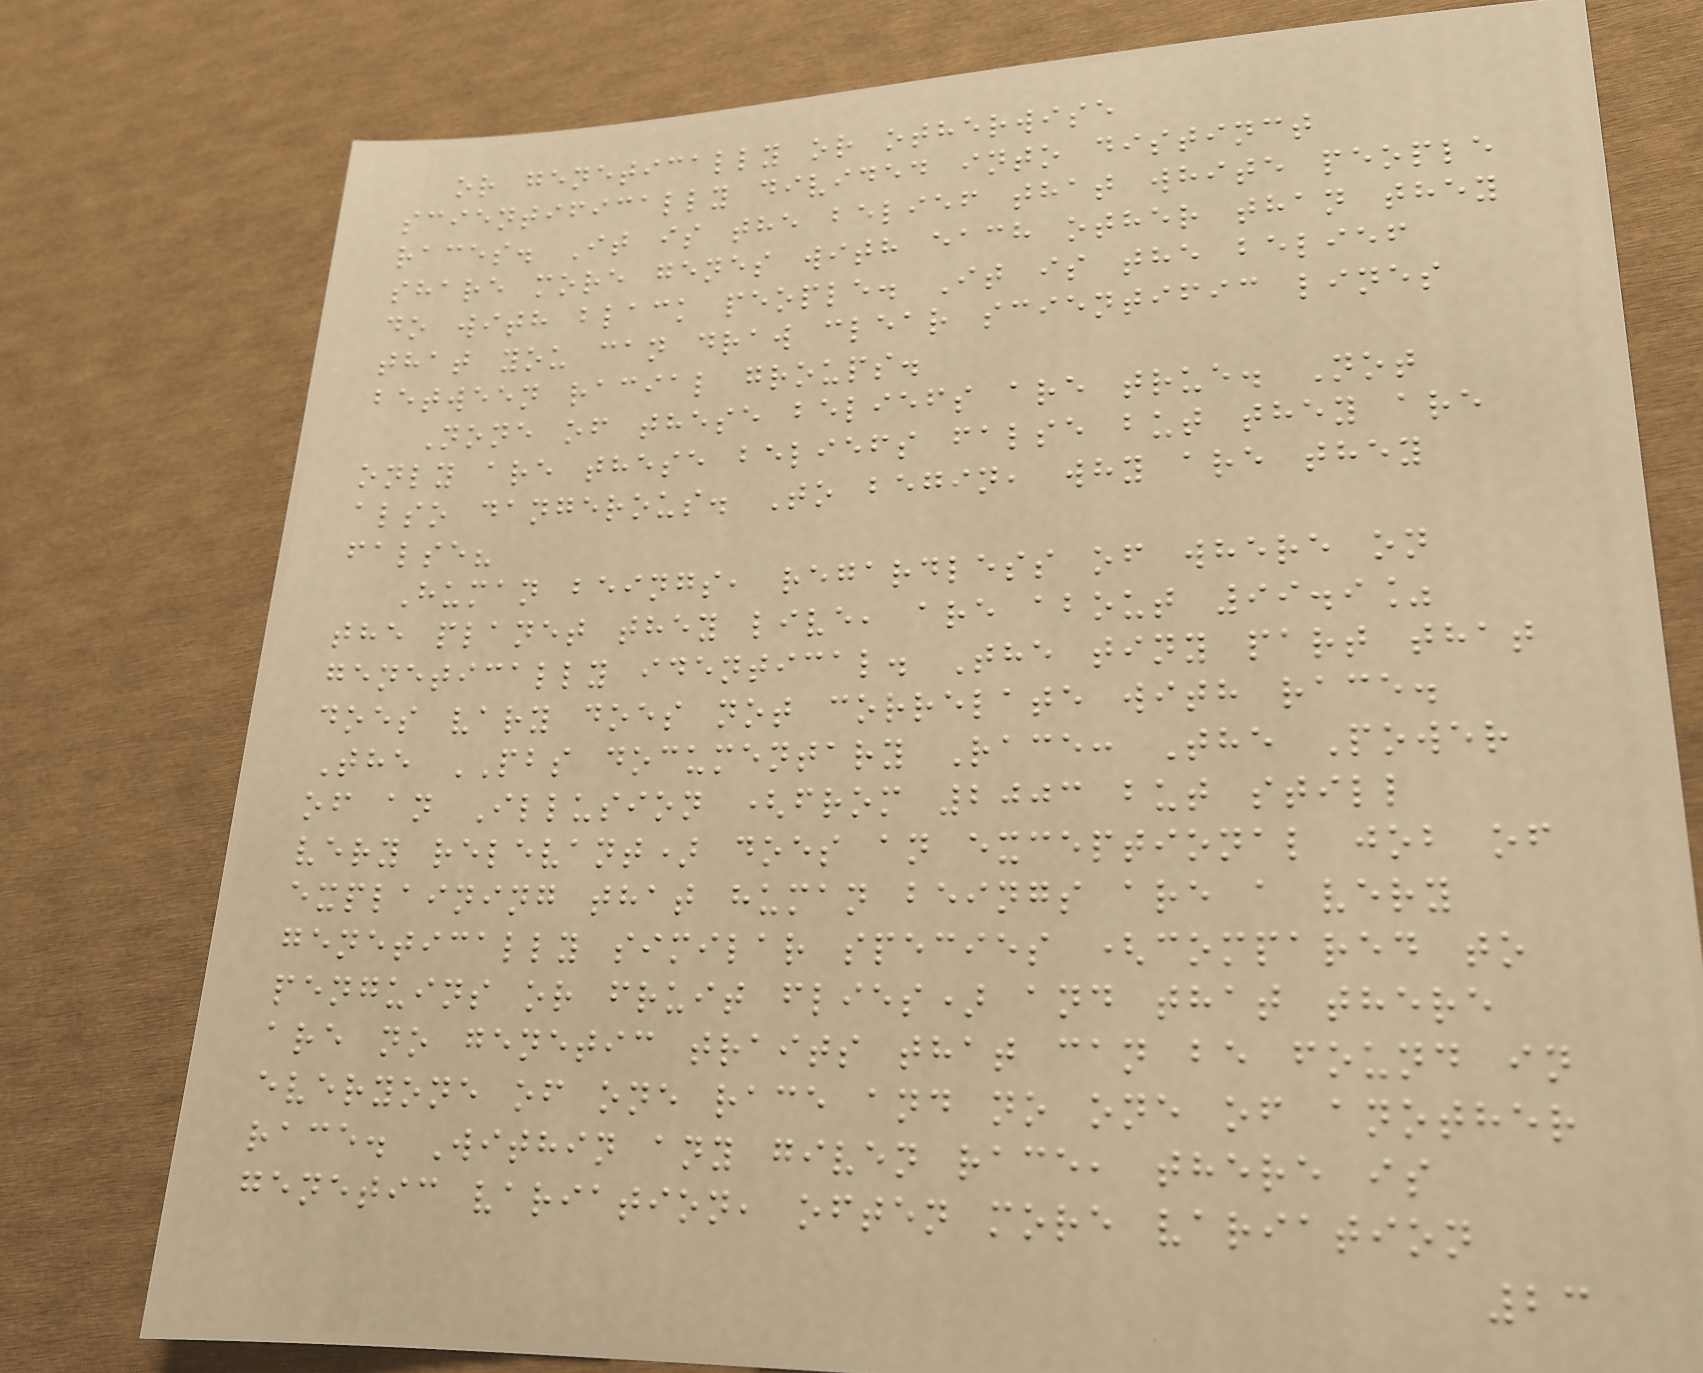or genetically or otherwise
scientifically divided into distinct
races. It is the belief that white people
share more genes with each other than they
do with black people. It is the belief
that you can draw clear scientific lines
between racial groups.
None of these beliefs are true. Not
only are these beliefs false but they are
also dangerous. To begin, why are they
false?
Human beings, regardless of where on
the planet they live, are about 99.9%
genetically identical. The tiny part that
does vary does not correlate with race.
The PBS documentary Race: The Power
of an Illusion (from 2003 but still
very relevant) does an exceptional job of
explaining that human beings are a very
genetically similar species (compared to
penguins or fruit flies) and that there
are no genetic traits that can be found in
everyone of one race and no one of another
race. Within any given race, there is
genetic variation, often more variation
23
